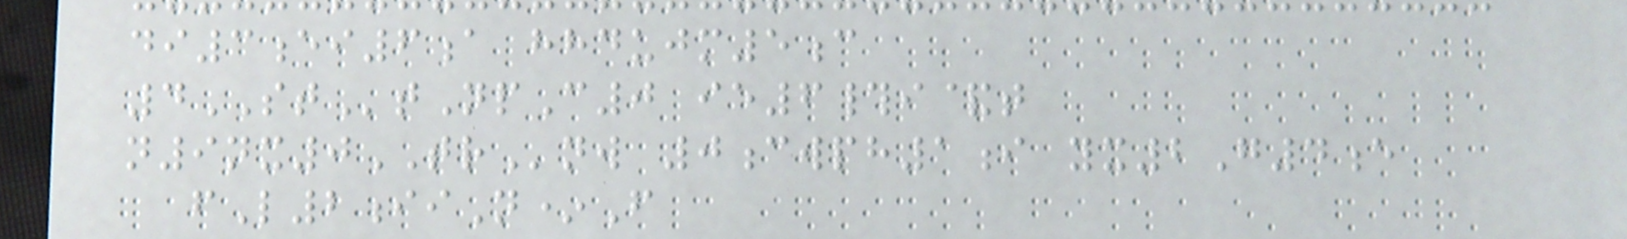di3ei6a hhdujm5c
4STtNpC0 ie6#i&t
n9nx0TRnw 0cwph1i yx2G4e
fL2iiN*F
